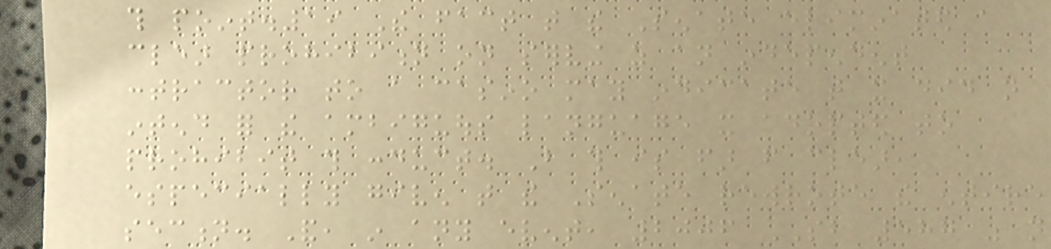this point.19 The fact that the Senate eliminated a
clear prohibition on serving as an independent
contractor to a casino may indicate that it did not
intend for the ambiguous language it adopted to
prohibit this conduct. But this is far from clear,
especially given that the Senate rewrote the entire
section. And, in any event, 2006 SB 587 was not
